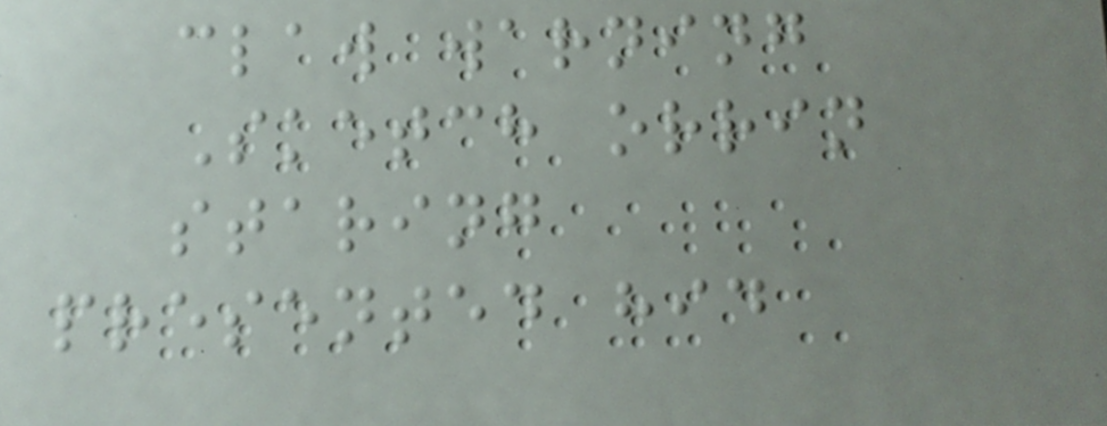claw warning
Sketch orrin
staring
presented hid
